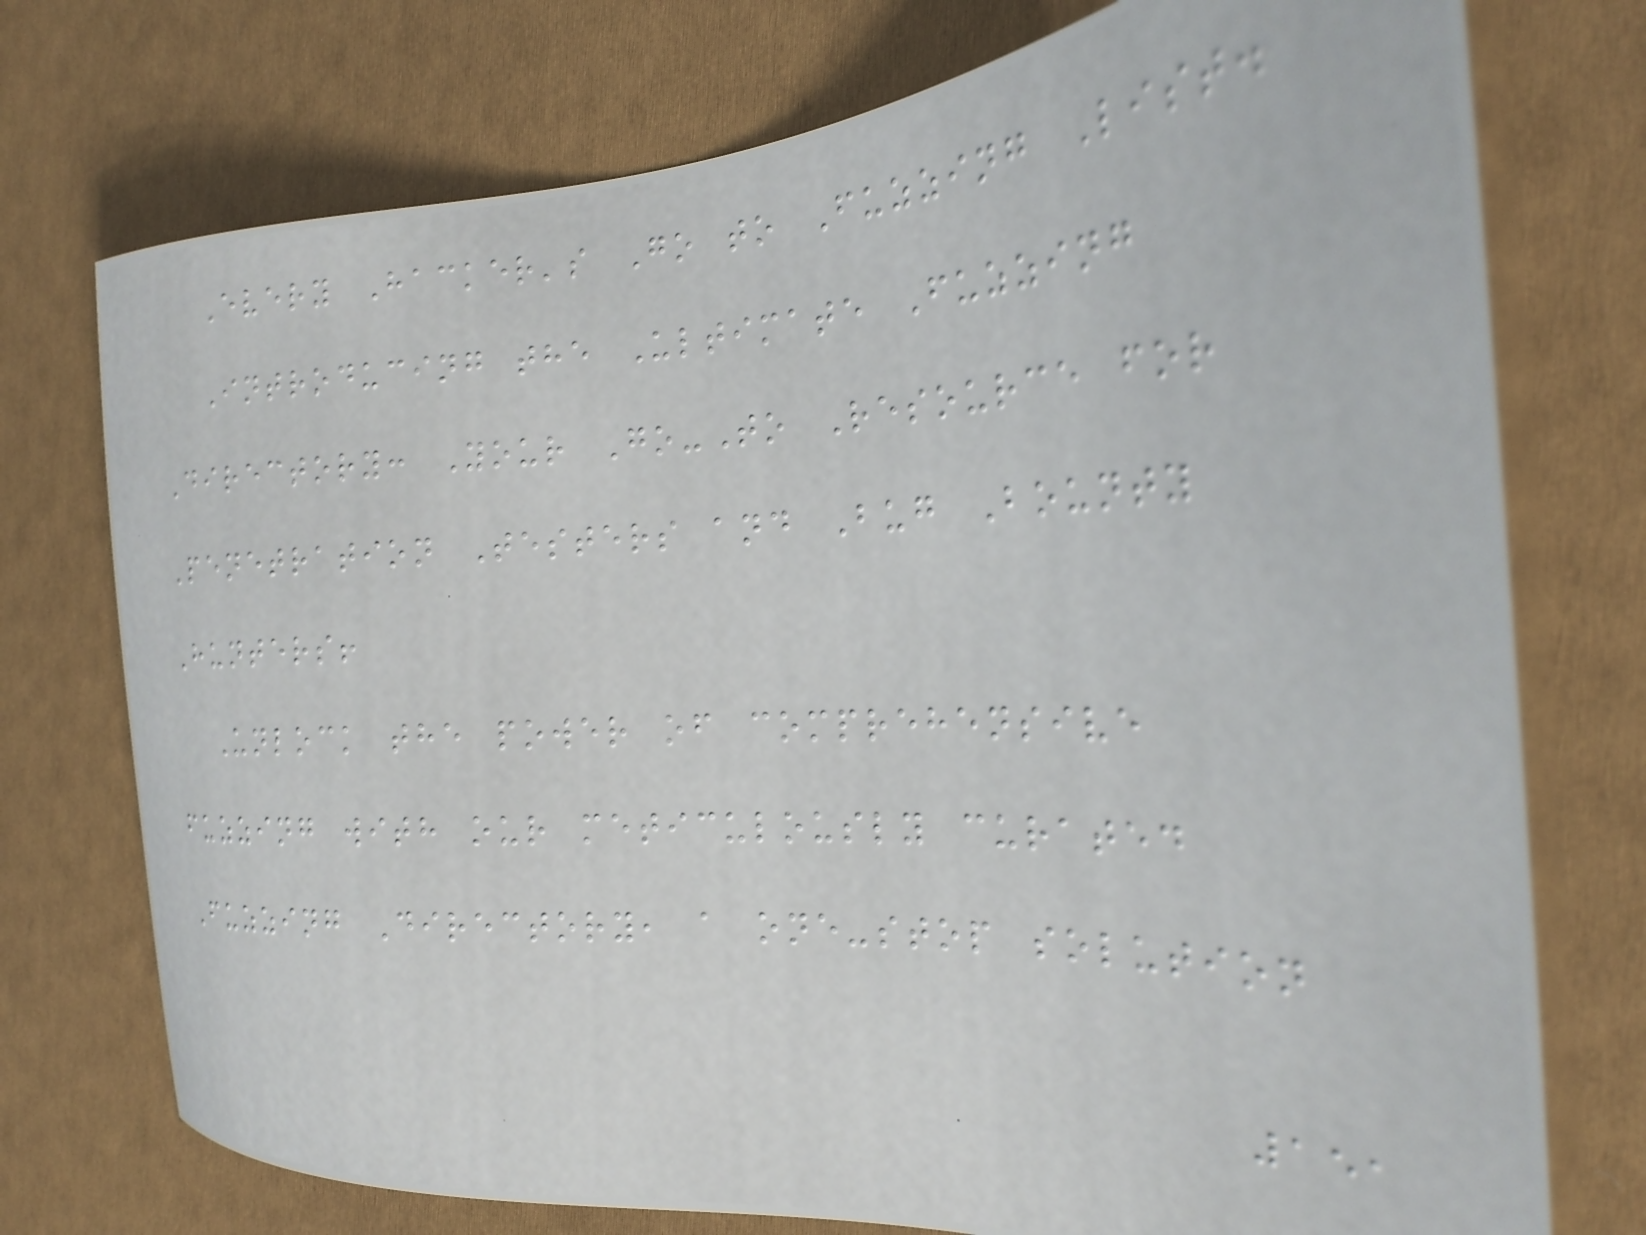Every Hacker's Go to Fuzzing List.
Introducing the Ultimate Fuzzing
Directory: Your Go-To Resource for
Penetration Testers and Bug Bounty
Hunters!
Unlock the power of comprehensive
fuzzing with our meticulously curated
Fuzzing Directory, a one-stop solution
151
